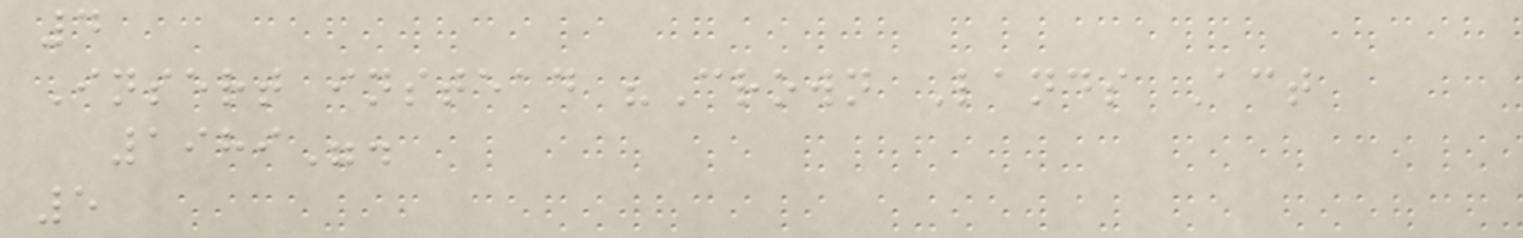4
Insert instead "Crown Lands Act
1989".
5
